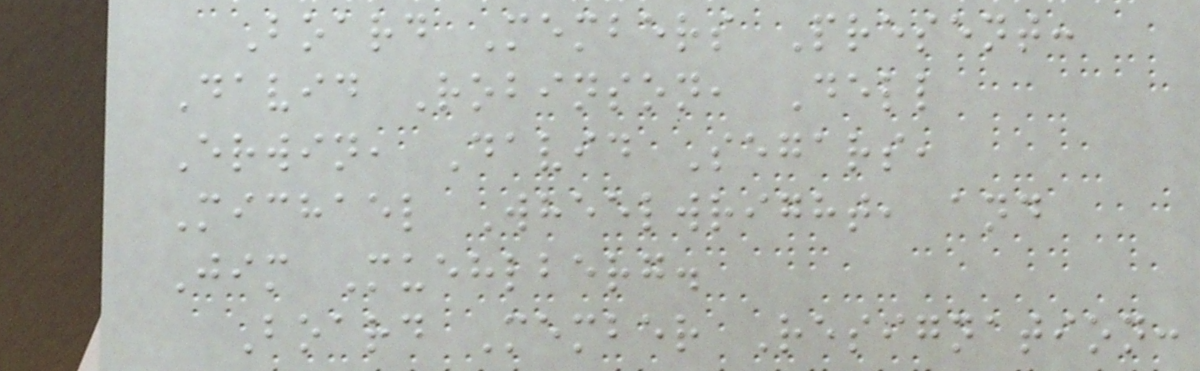Board Members Present:
David Robinson, Dell
Erwin, David Segars,
Michael Wheelwright, and
Jim Muehlberg.
Board Member Resignation:
